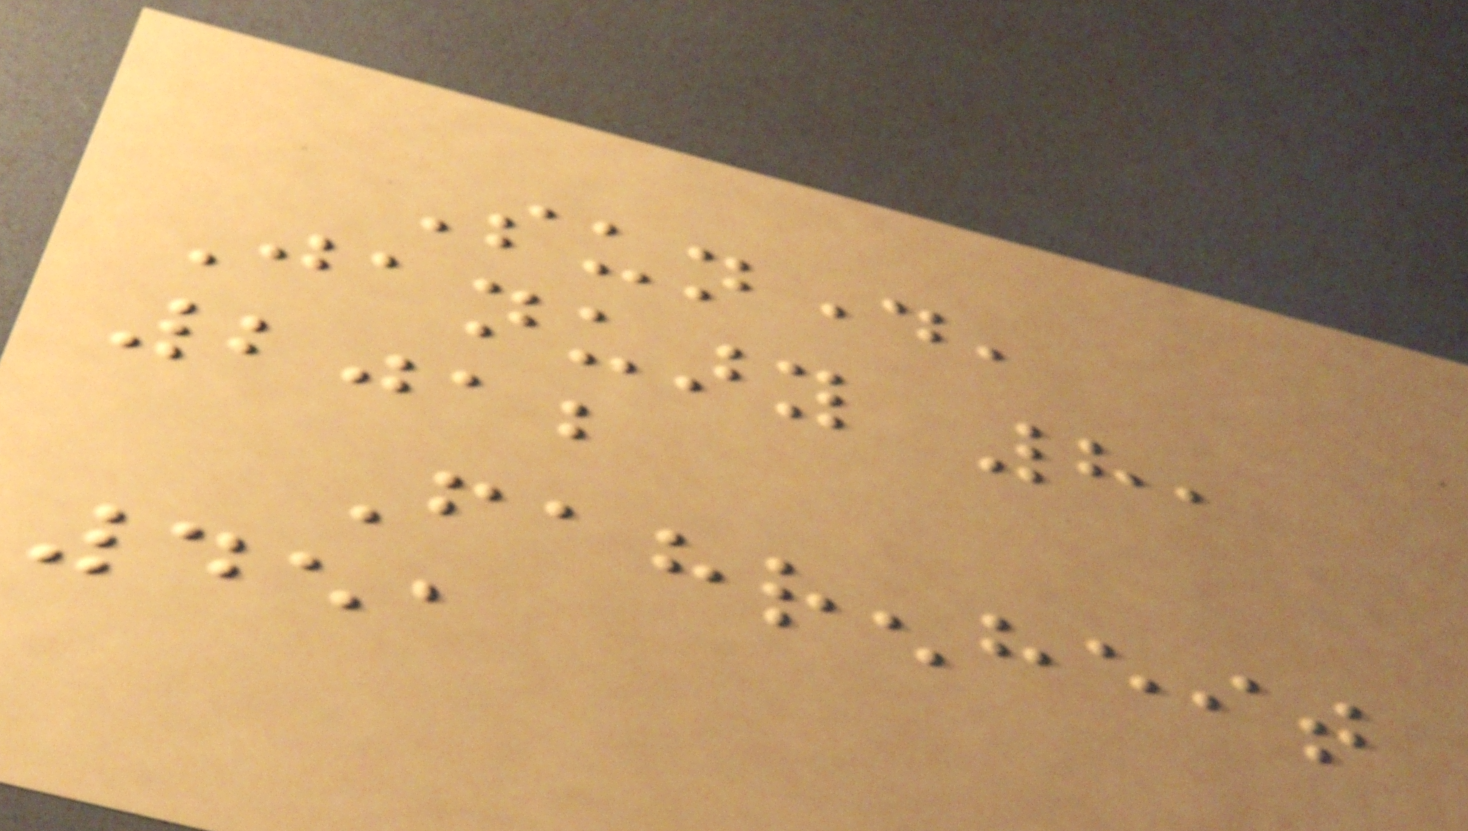Sunday,
January 8,
2012
Fahrenheit
451
